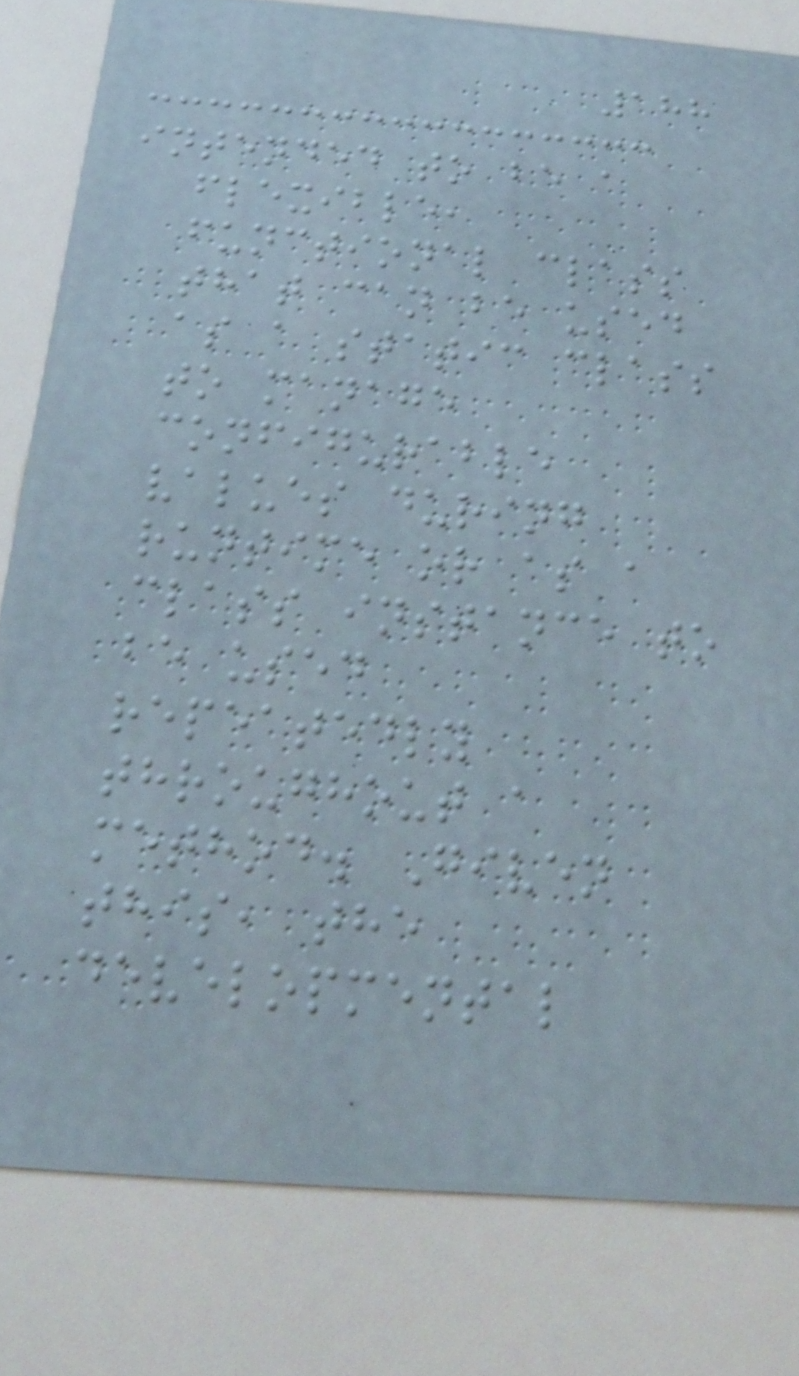188
intended to be a
flexible,
functional class
that can be used
as a static class
to manage
configurable
values during
runtime or as a
class instance to
be used
repeatedly
throughout a
method. Given
this, the
developmental
